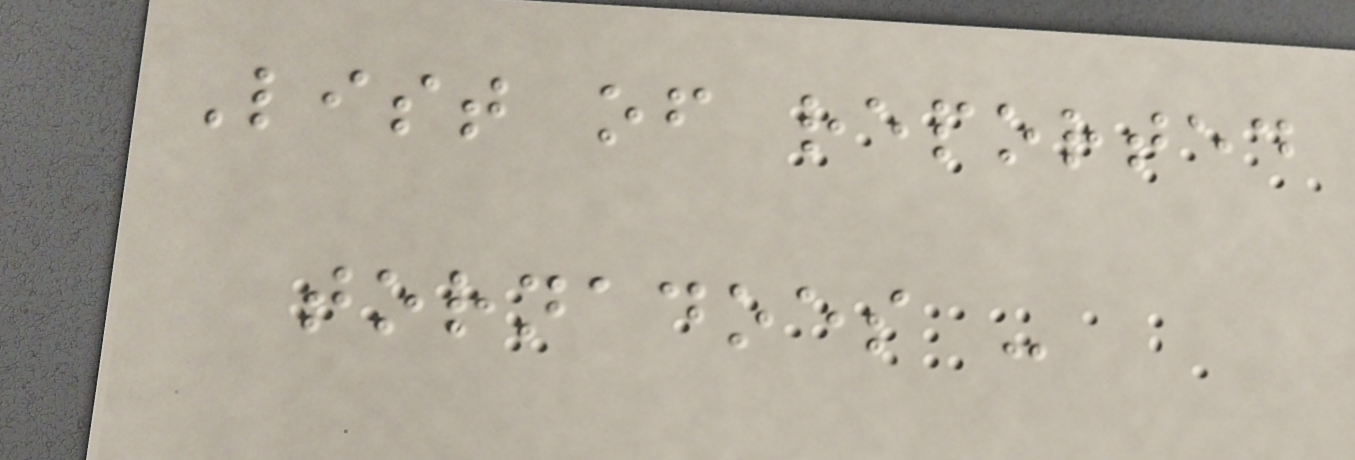List of reported
tornadoes -
